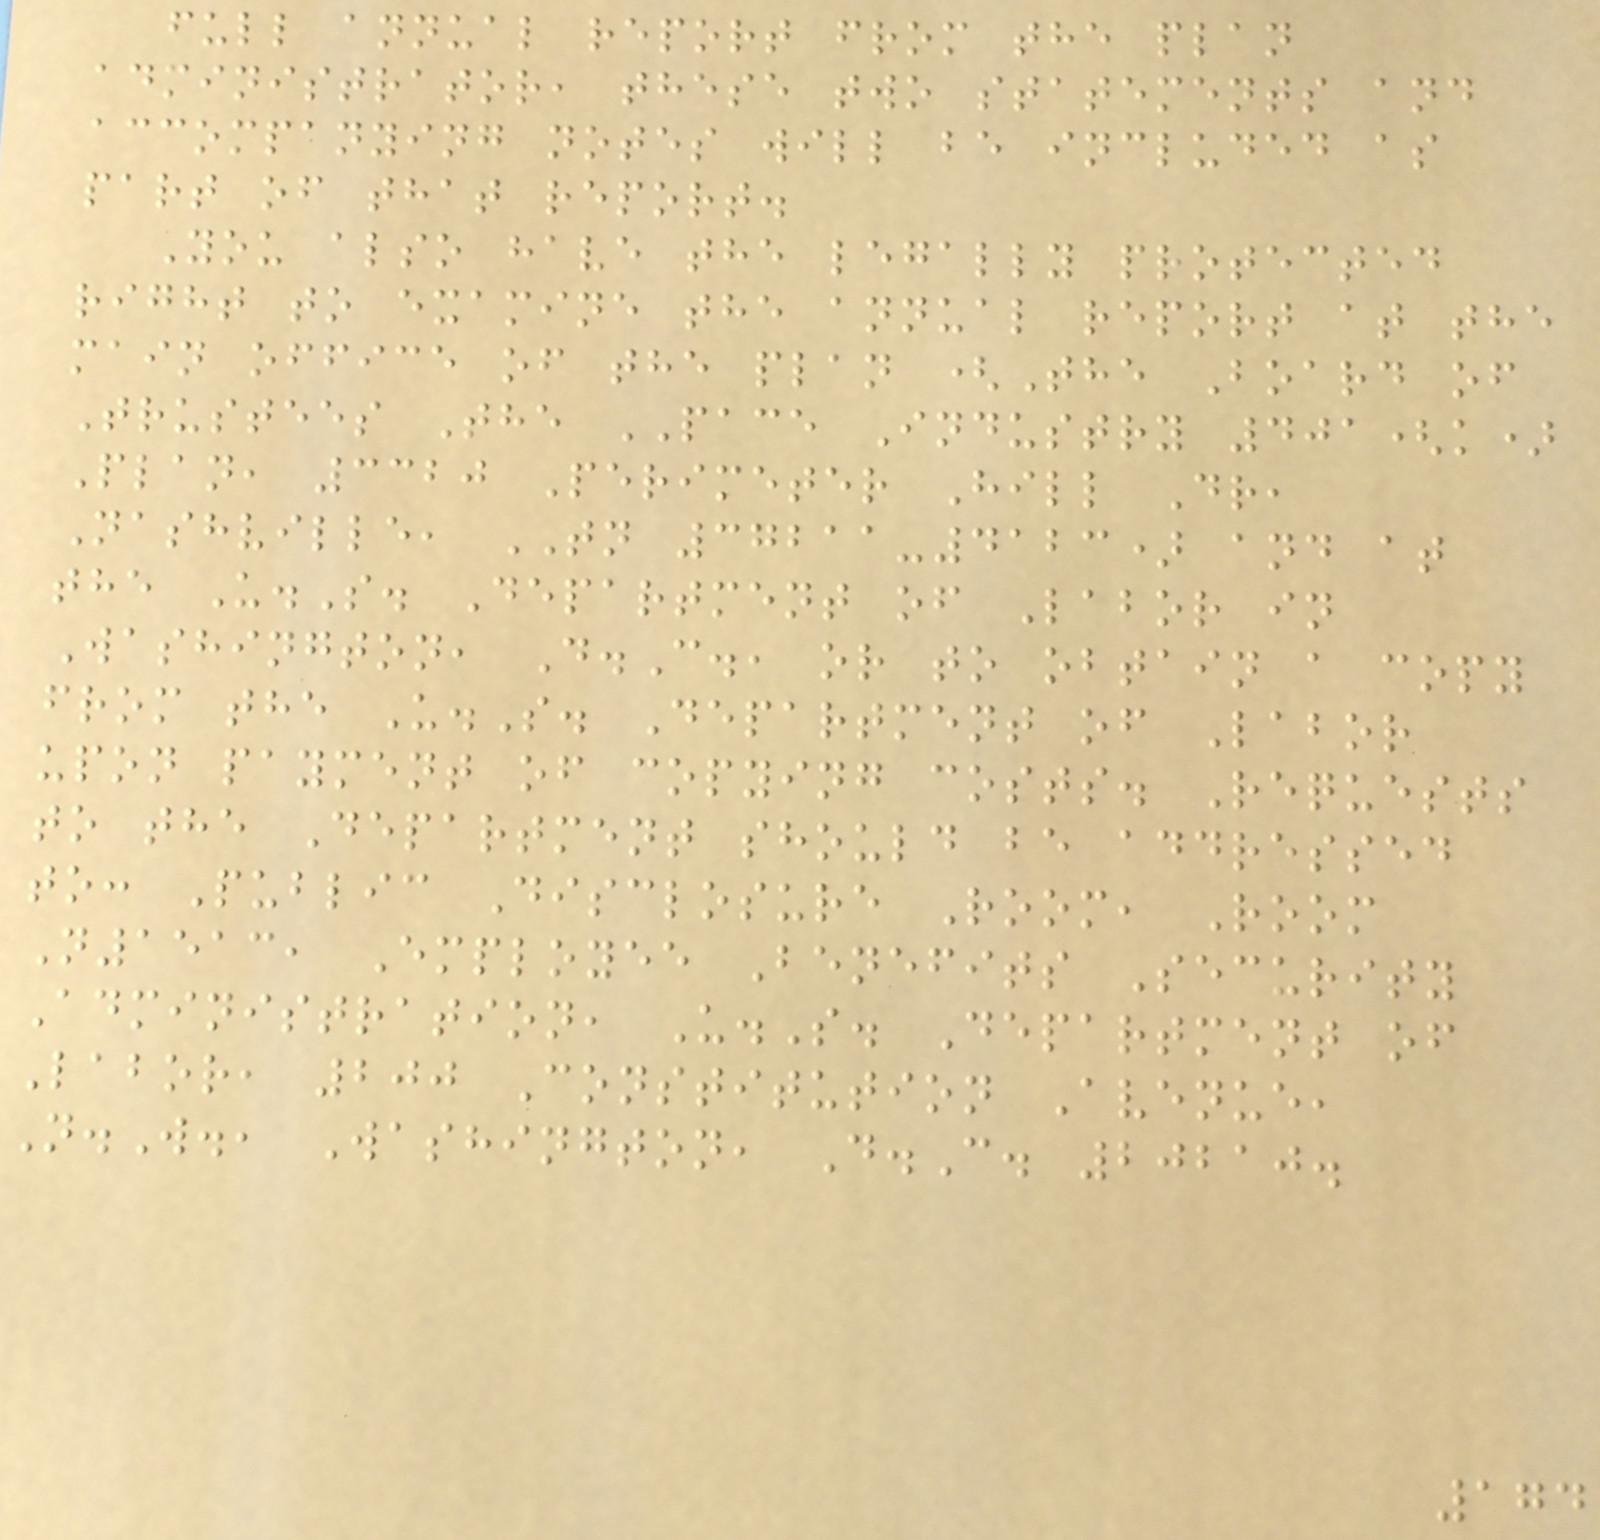full annual report from the plan
administrator, these two statements and
accompanying notes will be included as
part of that report.
You also have the legally protected
right to examine the annual report at the
main office of the plan (The Board of
Trustees The PACE Industry 401(k)
Plan, 3320 Perimeter Hill Dr,
Nashville, TN 37211-4123) and at
the U.S. Department of Labor in
Washington, D.C., or to obtain a copy
from the U.S. Department of Labor
upon payment of copying costs. Requests
to the Department should be addressed
to: Public Disclosure Room, Room
N1513, Employee Benefits Security
Administration, U.S. Department of
Labor, 200 Constitution Avenue,
N.W., Washington, D.C. 20210.
174
